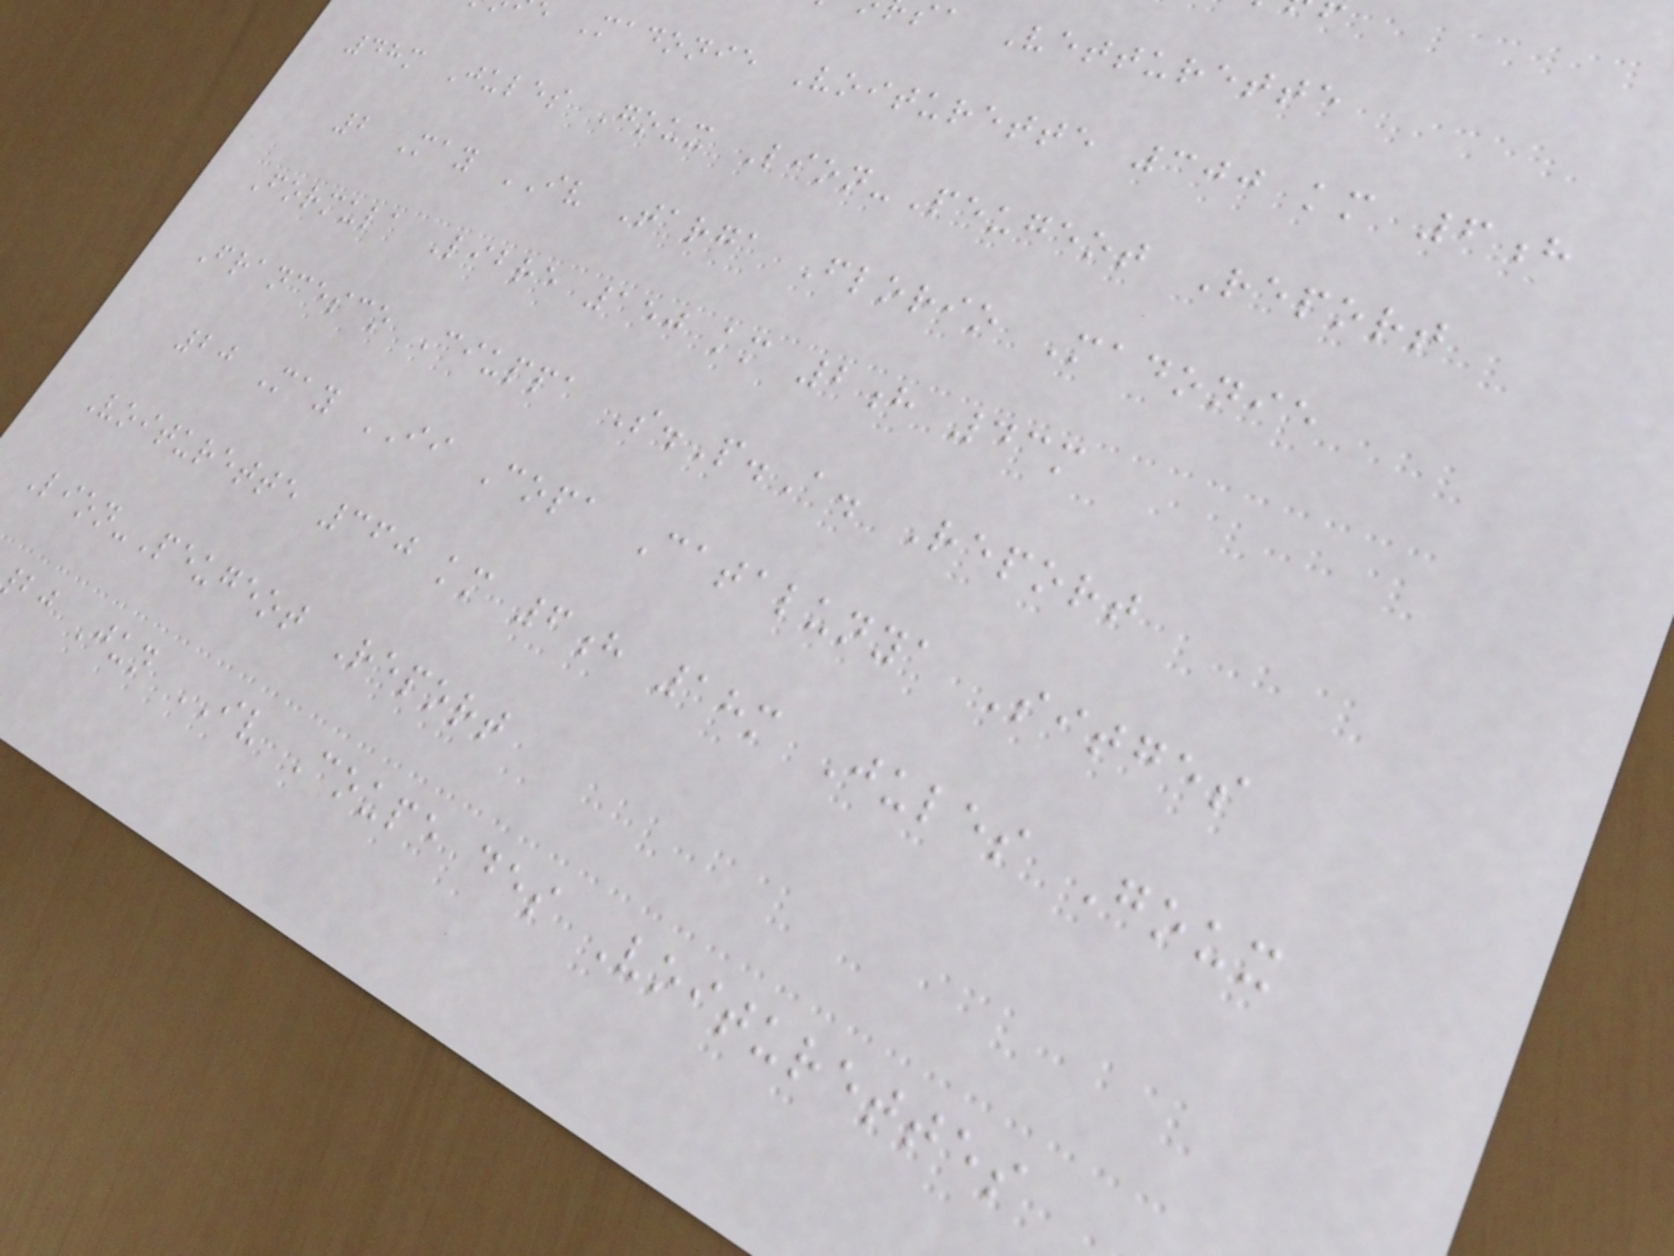sa Vetturette
Madonie Voiturette 300 km 6h
48m Jules Goux Lion-Peugeot Report
2 May IV Targa Florio Madonie
Formula Libre 150 km 2h 43m
Francesco Ciuppa S.P.A. Report
20 May II Copa Catalunya Sitges
Voiturette 360 km 6h 18m Jules Goux
Lion-Peugeot Report
bj Jun IV Coupe des Voiturettes
